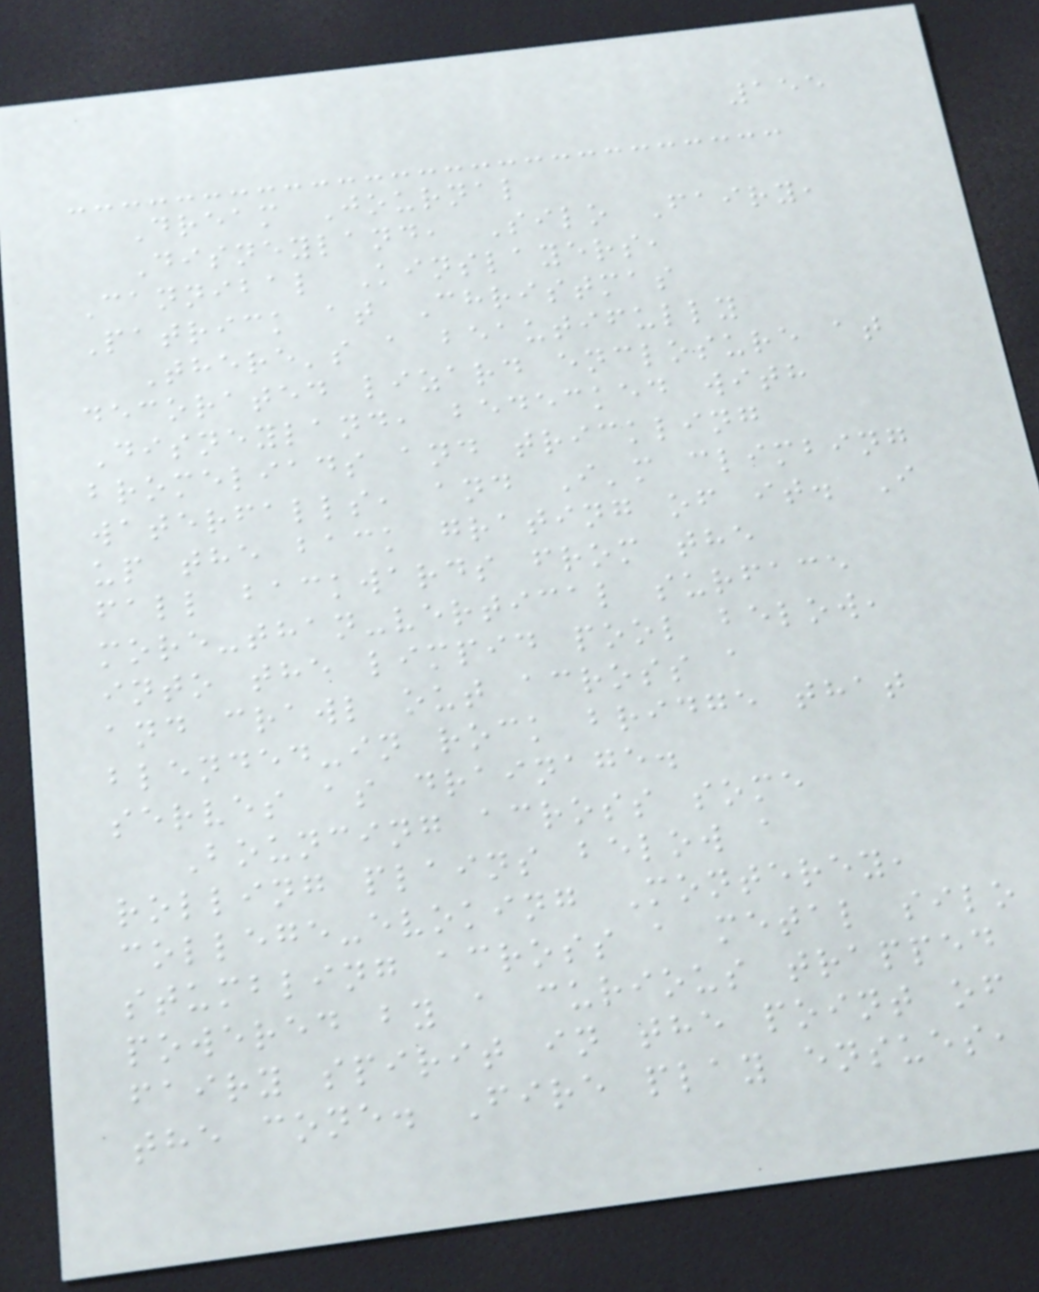155
Dream Journal
Disneyland, Silo Fairy,
Cannibal Kinslayers,
Patrick at Christmas
There's a beautifully
decorated lizard enclosure at
Disneyland, bedecked with
bromeliads and trickling
waterfalls, and I'm climbing
up the back grating of it. I
fall backwards from the
more-than-vertical surface
into the limpid pool below,
and crawl out across a
blended-in rock bridge that
serves as drainage.
Bouncing across some
rolling plains below a
college-evoking Monterey,
stumbling across a metal silo
powered by a curious trapped
fairy spirit in the point of
the cone. Fire play ensues,
